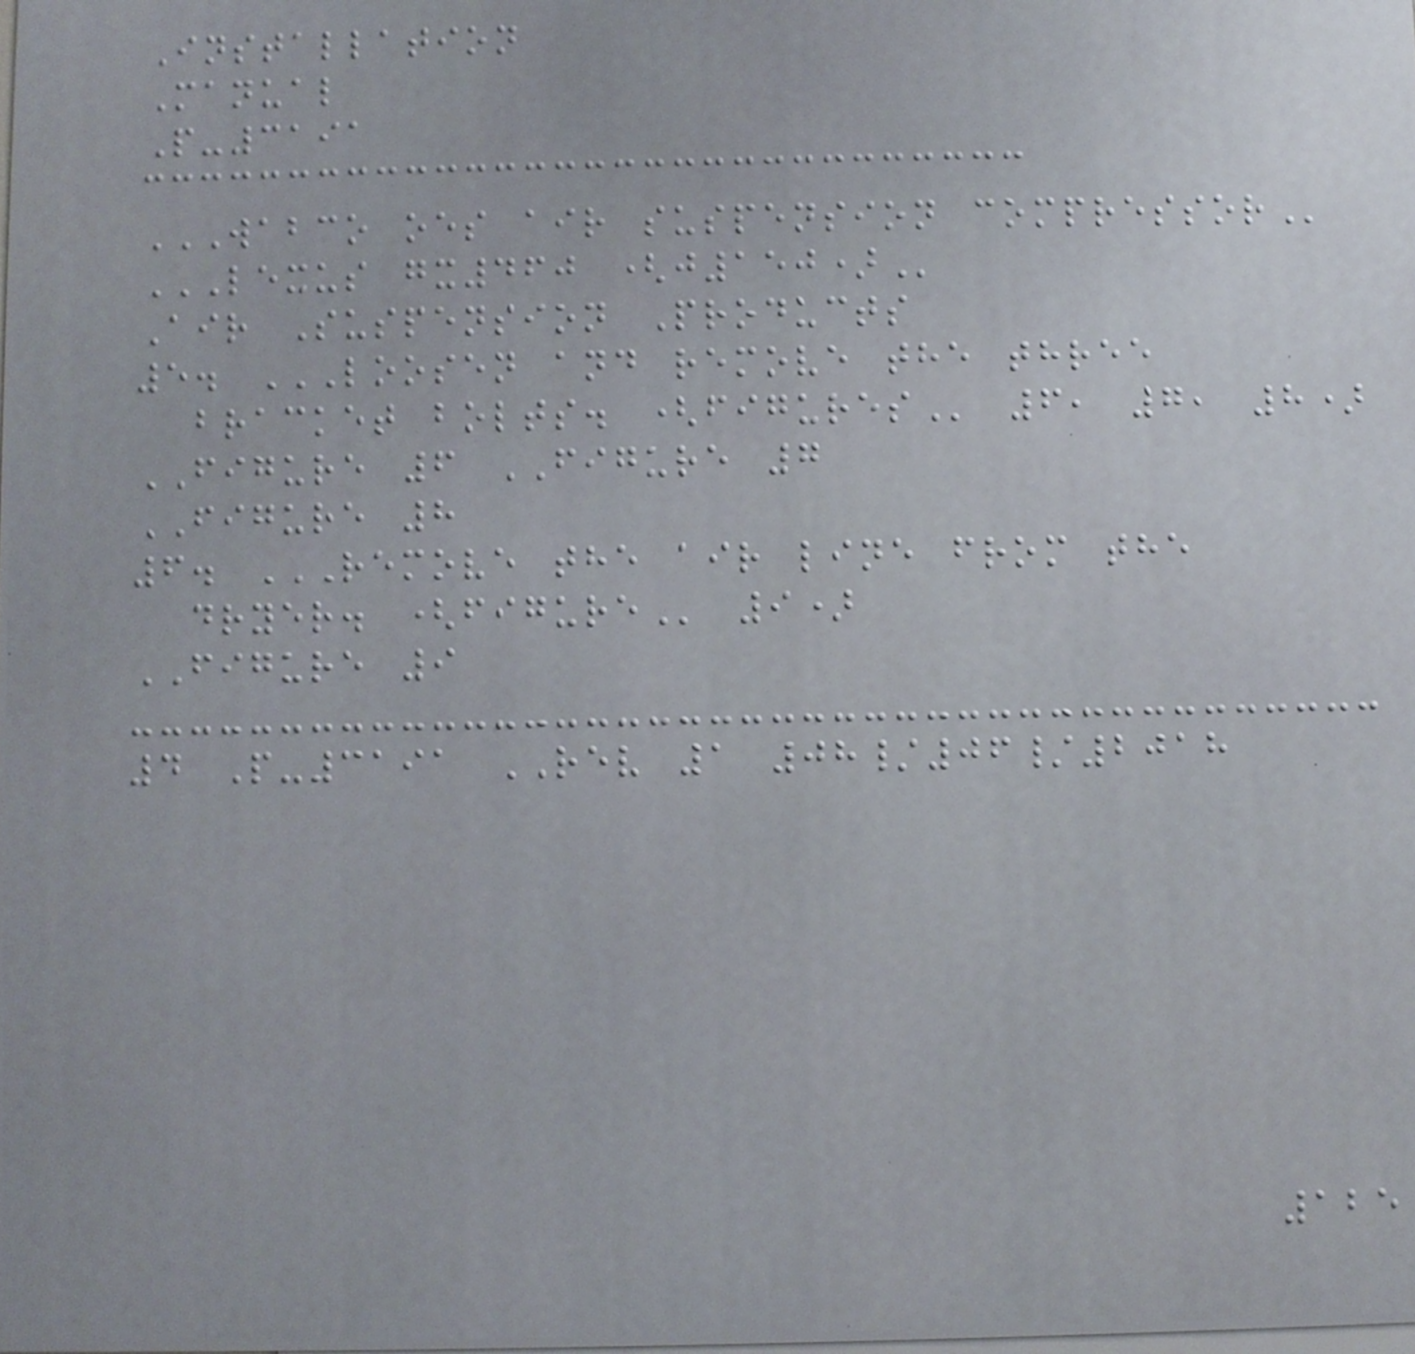Installation
Manual
P-3191
WABCO OES AIR SUSPENSION COMPRESSOR
LEXUS GX460 (J150)
Air Suspension Products
5. LOOSEN AND REMOVE THE THREE
BRACKET BOLTS. (FIGURES 6, 7, 8)
FIGURE 6 FIGURE 7
FIGURE 8
6. REMOVE THE AIR LINE FROM THE
DRYER. (FIGURE 9)
FIGURE 9
4 P-3191 REV 1 08/06/2018
125
